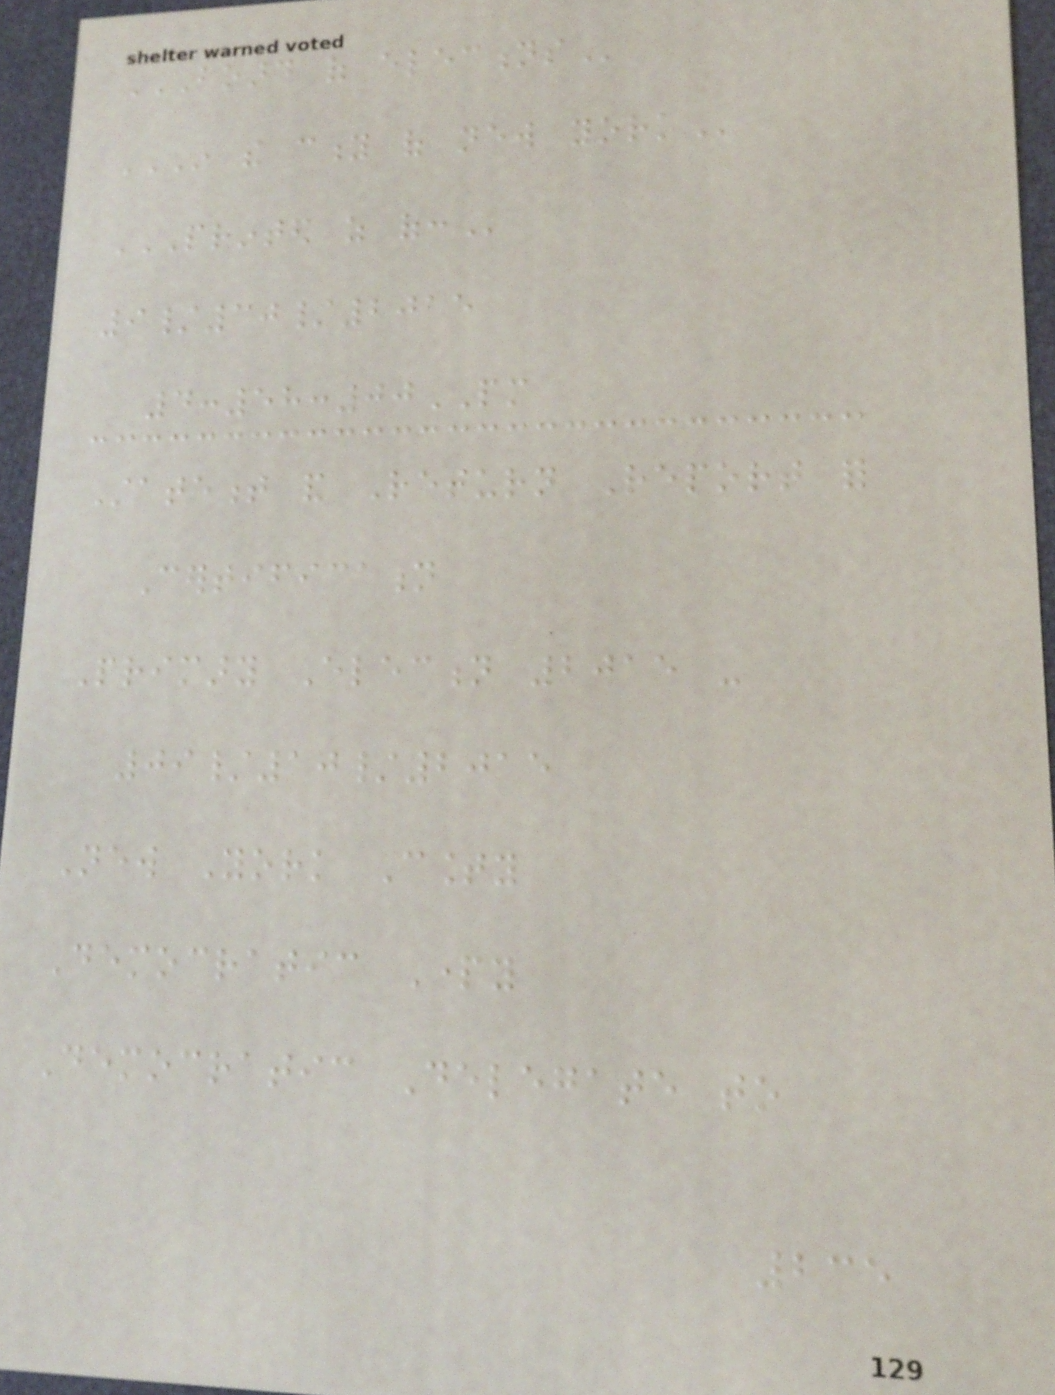BOARD OF ELECTIONS
IN THE CITY OF NEW YORK
PRINTED AS OF:
9/30/2015
4:58:00PM
Statement and Return Report for
Certification
Primary Election 2015 -
09/10/2015
New York County
Democratic Party
Democratic Delegate to
235
